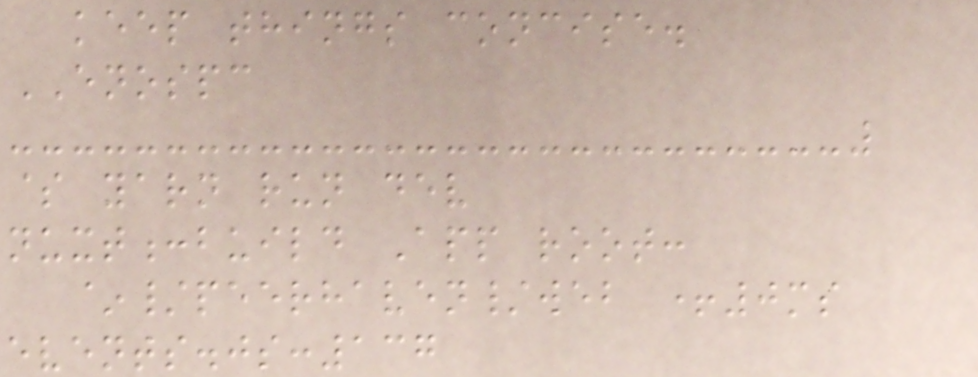keep things concise.
ENOSPC
$ yarn run dev
nuxt:build App root:
~/peerhaven/web +0ms
events.js:137
